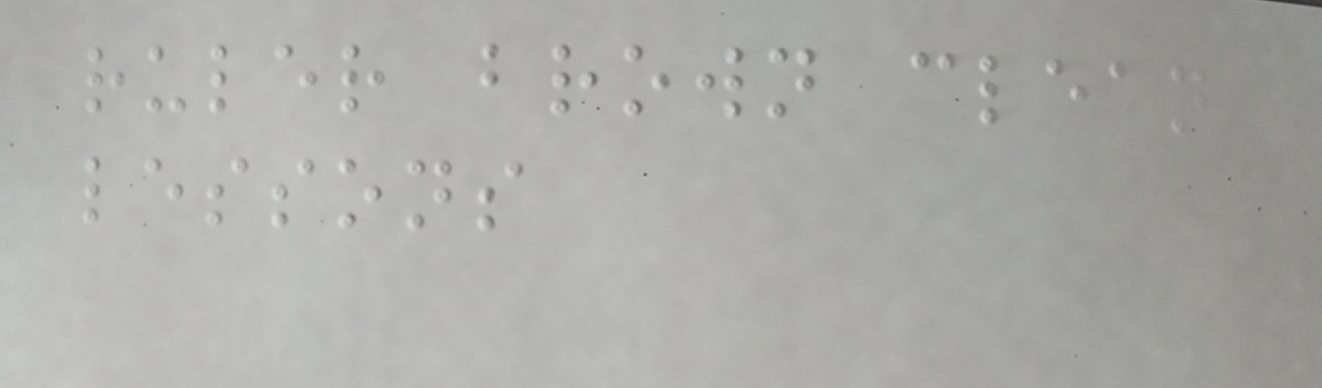ruler brown clean
lessons
